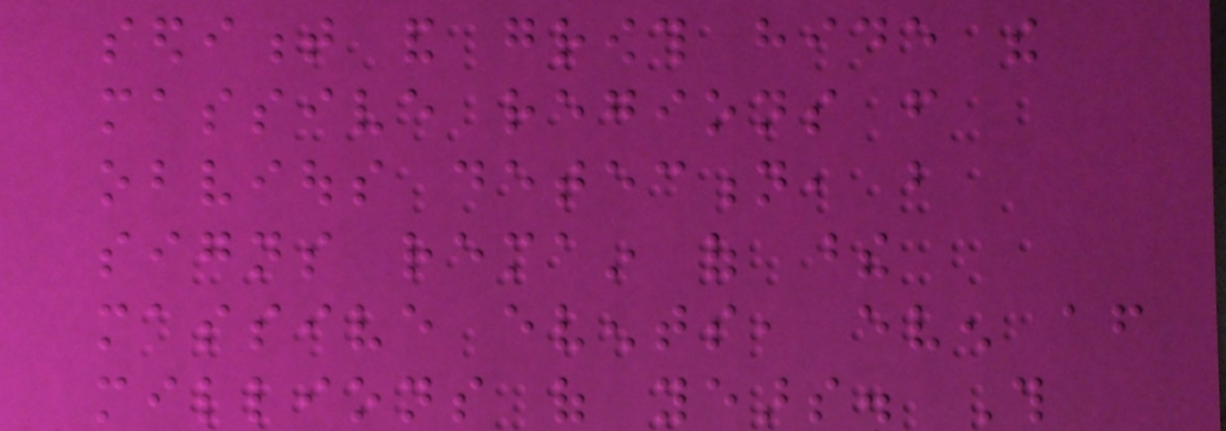sediment and growth hide the
massive regions from
obvious detection, but
signs remain of these
massive events, even after
millions of years. This
